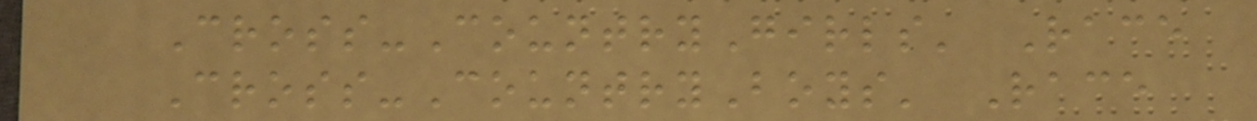Cross-CountryGirls' Race
Cross-CountryBoys' Race
